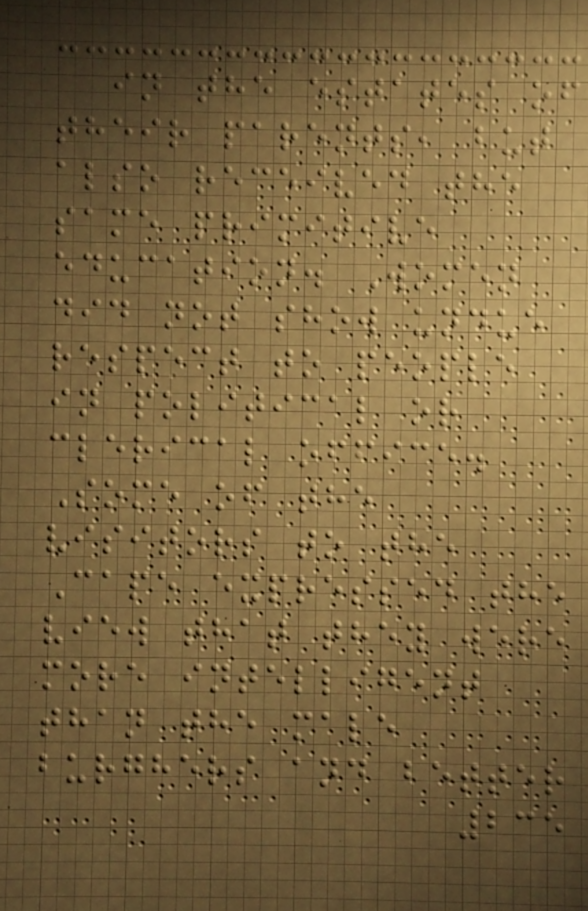in the estates of
their parents, but
also received the
same primitive
education. Women
did not show undue
respect to people
in political or
clerical office.
Some of the
visitors to the
Cape expressed the
view that they were
more intelligent
than the male
burghers and better
235
